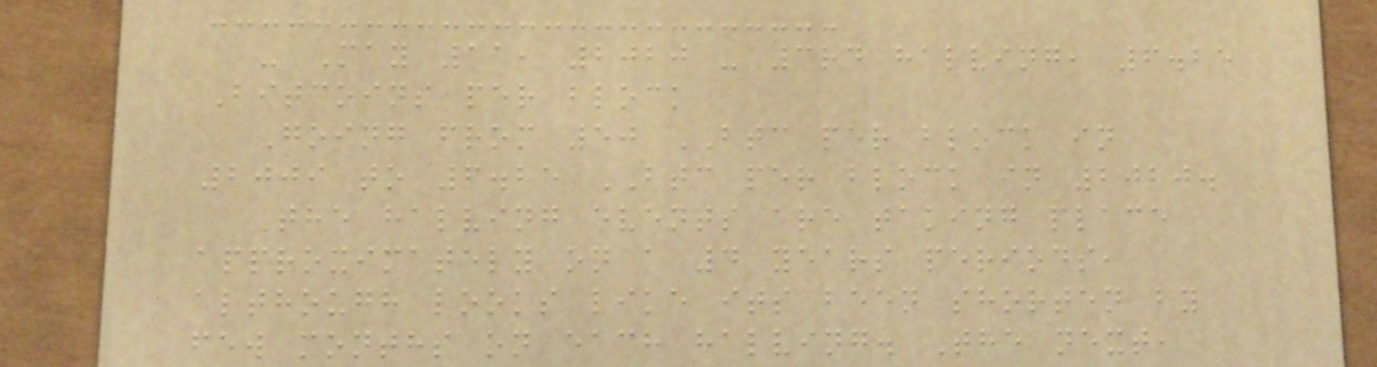- May 11, 2020 - 3rd halving, 6.25
Bitcoins per block
Going from 50 BTC per block in
2009 to 6.25 BTC per block in 2020.
The halving events are taking place
approximately on a 4 years periods,
although looks like its been shorten by
few months on each halving. The next,
